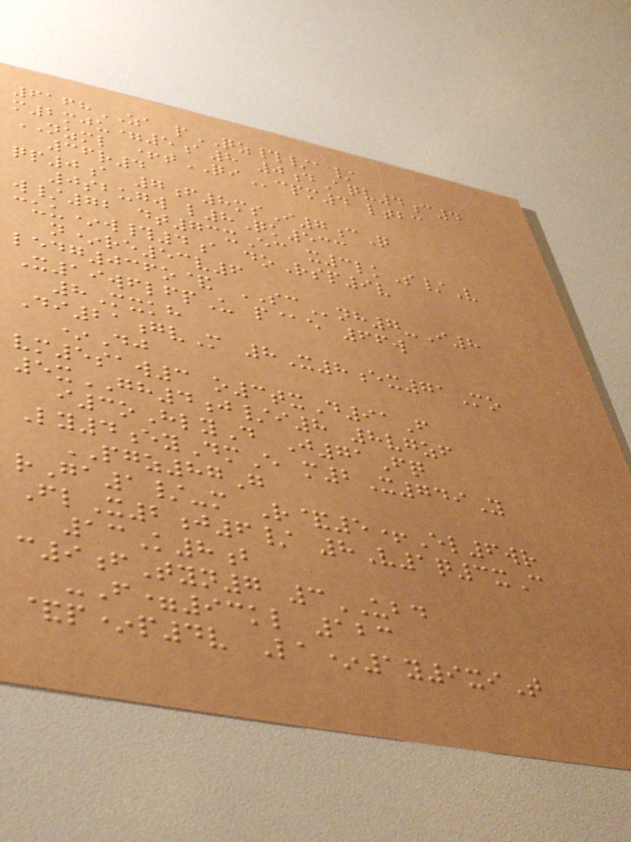6168ZA pQZ#/a/
m2mju=5a8 0dAqv4c4
NZML +tQIcpm4 ltbc
36r4
qp0a 7f8msI7cQ
0sbugw l8Qk533
w/72 dt73xEc x3lkS/V
cuu*w#4a doRsp9v
n*re53v6
ledg036o& SCnh7-I8
X19wflfpU p@e 66w
8Mxkh
Di21gvM 8X8ex71Mo
*Dj
vm5saw3 o3txD91F
5xGH4j/i8 8vgzf
i3oHlyD J71Fq
Ly4eyDmE m2X749Y
PGZ87G
rGa1/-m R&5+El6wr
FlX2j6/ 8V1q3xC
13K8b
c9fTyn7 3UBD
-F=93kl 123
&p*p4v La*1y9xiT
